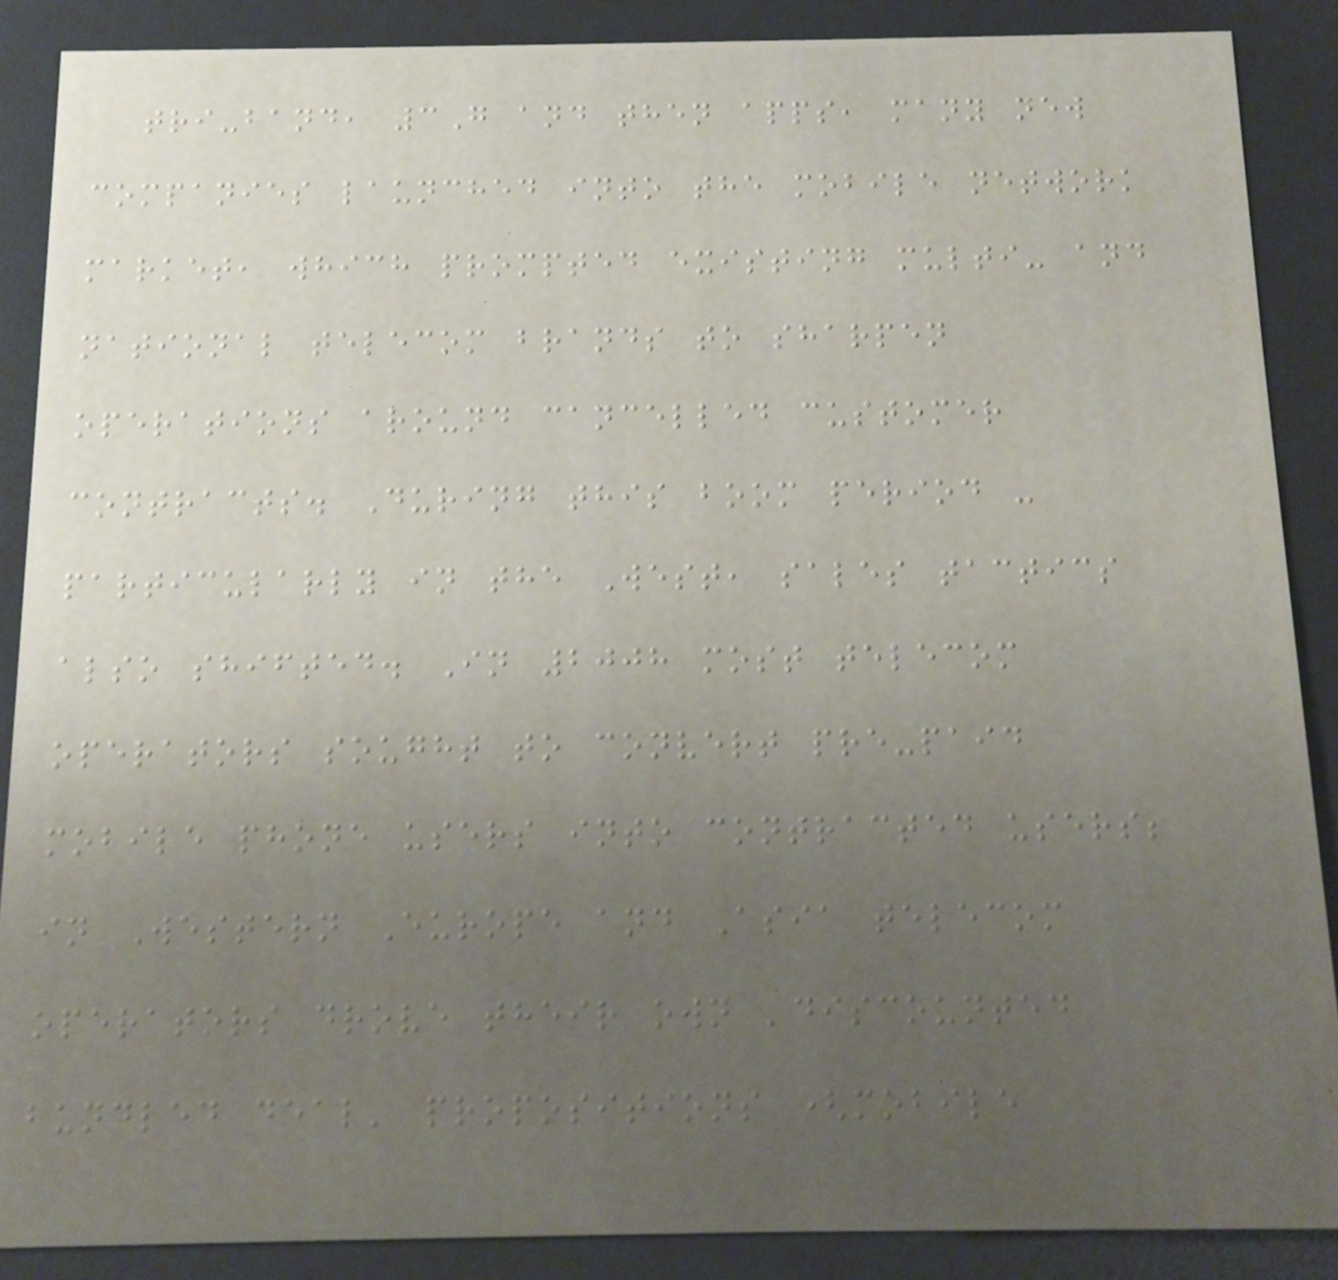tri-band, 3G and then apps, many new
companies launched into the mobile network
market, which prompted existing multi- and
national telecom brands to sharpen
operations around cancelled customer
contracts. During this boom period -
particularly in the West, sales tactics
also shifted. In 2008 most telecom
operators sought to convert pre-paid
mobile phone users into contracted users;
in Western Europe and Asia telecom
operators drove their own 'discounted
bundled deal' propositions (mobile
